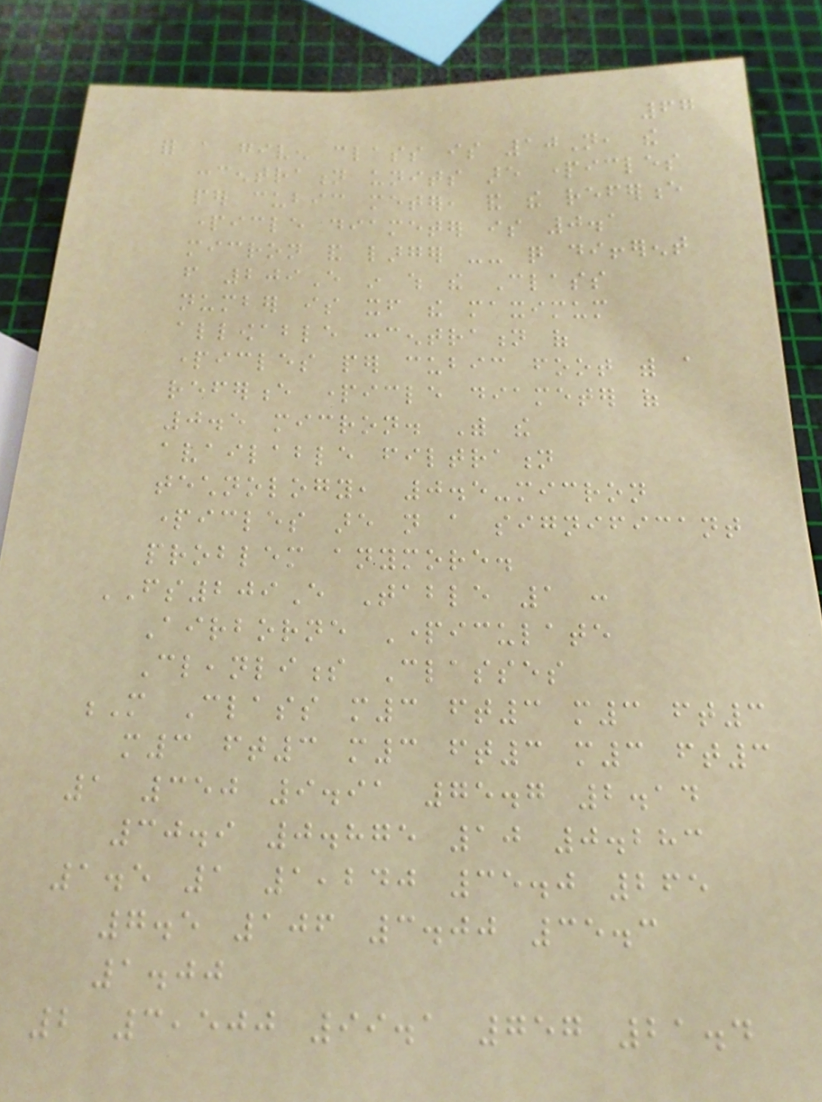67
for a given class is 10N, the
concentration units are particles
per cubic meter, and the reference
particle diameter is 0.1
micron and larger -- quite different
from 209E in which the Class
number is itself the maximum
allowable concentration of
particles per cubic foot with a
reference particle diameter of
0.5 micron. With the
available filtration
technology, 0.5-micron
particles are not a significant
problem anymore.
FS209E Table 1 :
Airborne Particulate
Cleanliness Classes
M Class m3 ft3 m3 ft3
m3 ft3 m3 ft3 m3 ft3
1 350 9.91 75.7 2.14
30.9 0.875 10 0.283
1.5 1 1,240 35.0 265
7.5 106 3.00 35.3
1.00
2 3,500 99.1 757 21.4
